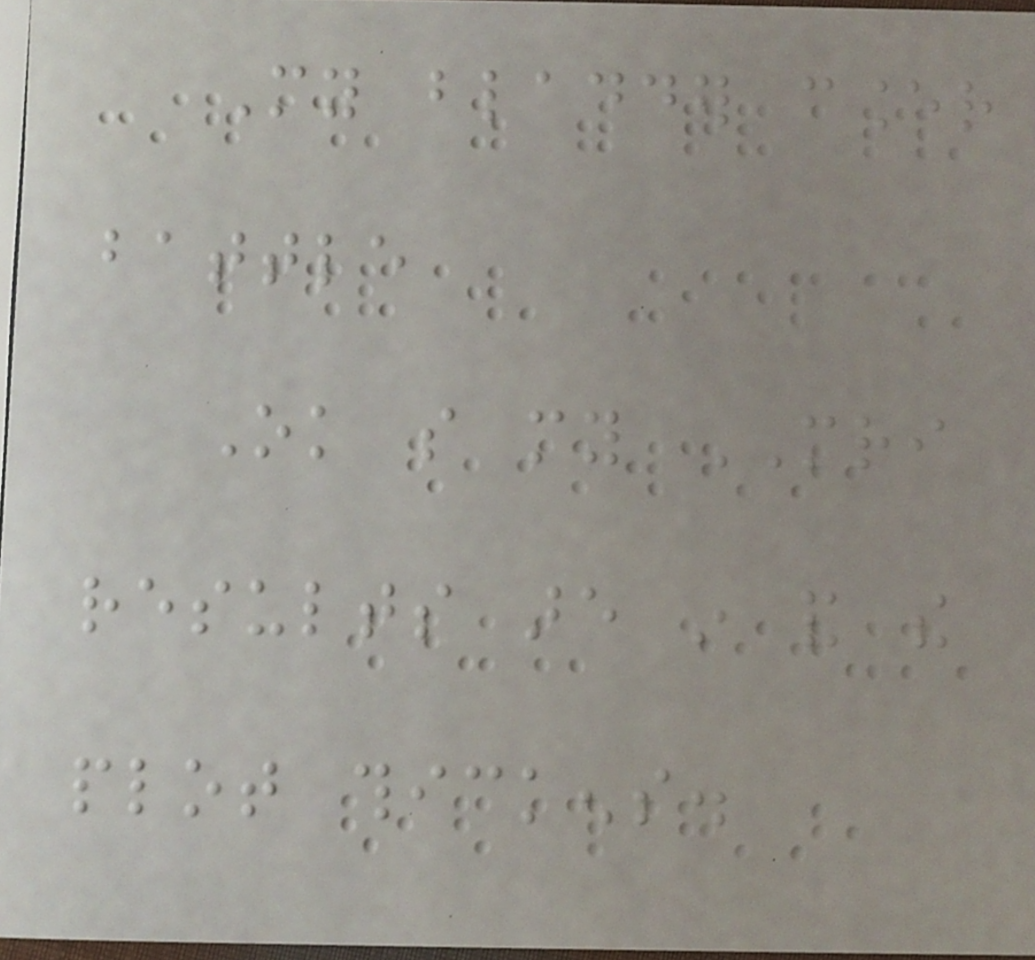My bladder cancer
battle
Ok so my MRI
results are in and the
plot thickens.
